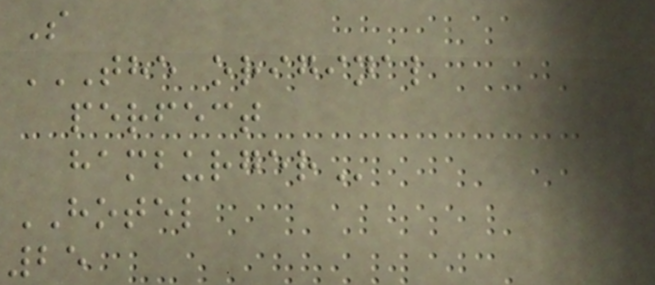S
THE ORIGINAL
PERFECT
HAMBURGER
HOTEL
25
